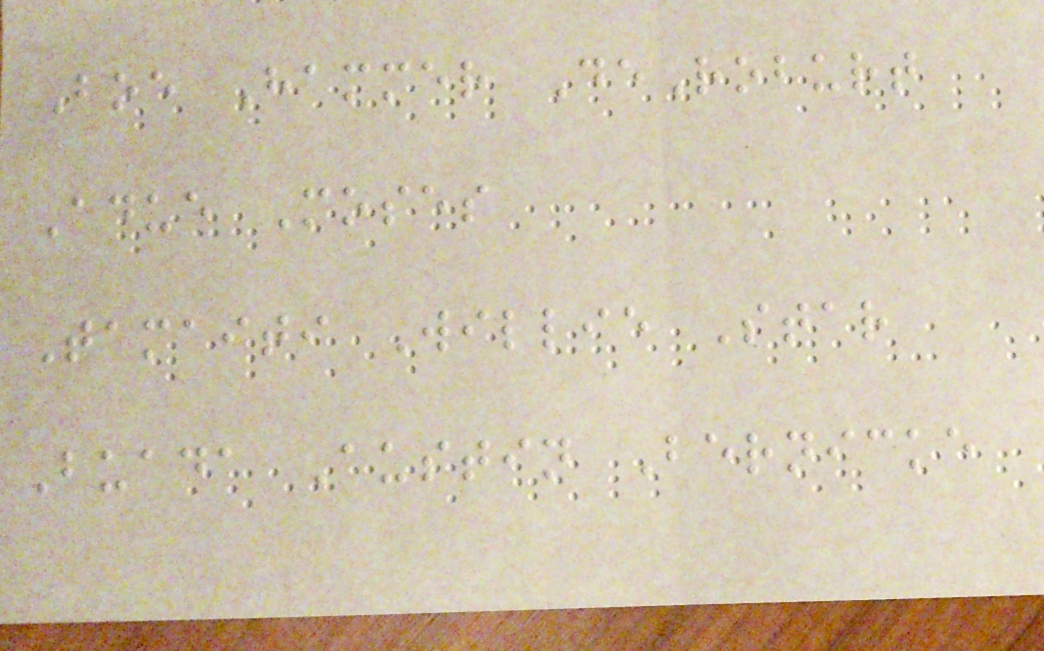Boe Hammer DeRoburt
Adue Moses
Tamaiti Willie Star
Buada Austin Bernicke
